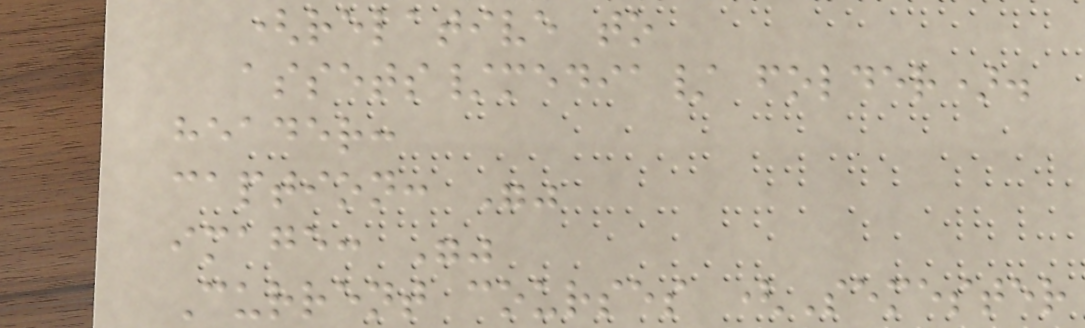(relative to
assets/media/ folder).
header:
caption: ""
image: ""
Current courses (Semester
